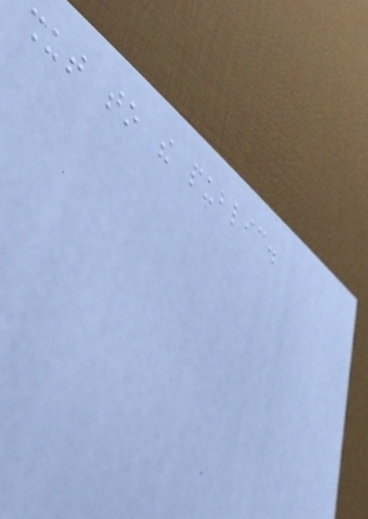shut to the public.
